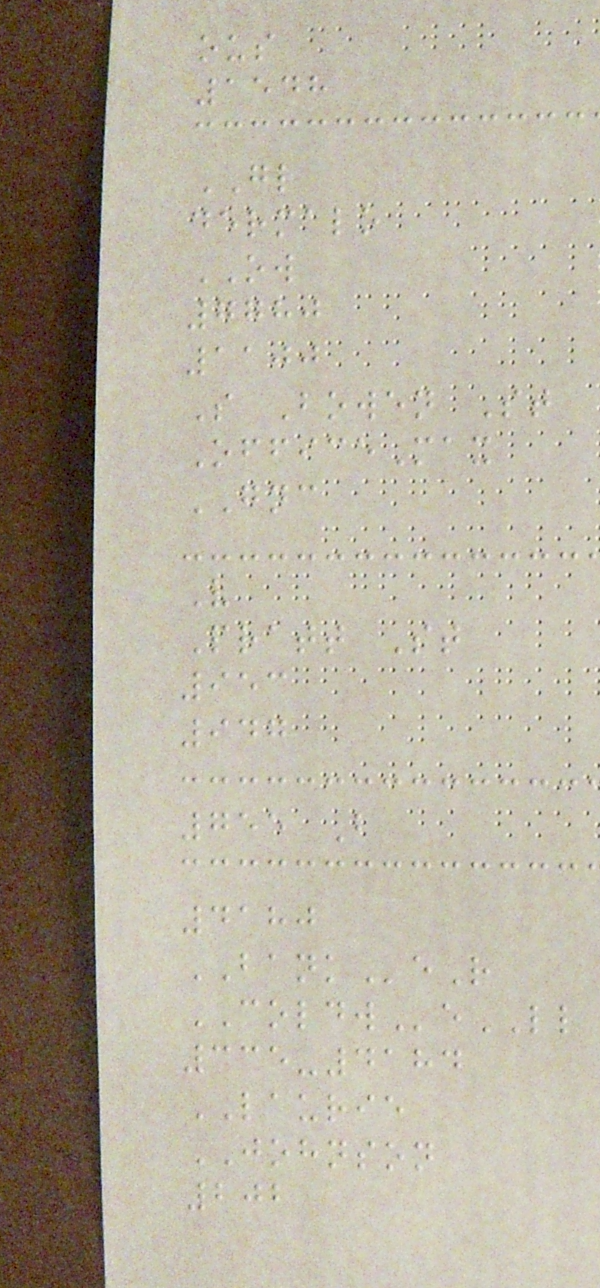ous
1548
GL
dermalo
OW
7780
1100
S Bowen St
OfficeMax
GNC
V
Pratt St
953
947
755 B
4180
BANKeR
COLDWeLL
335-4184
LAURIE
JOHNSON
202
